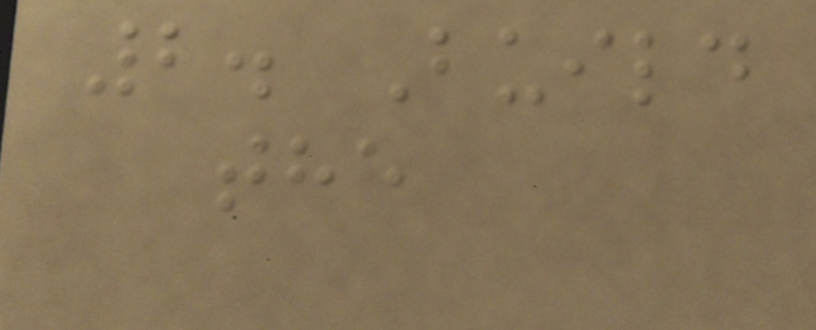2. Build
the
